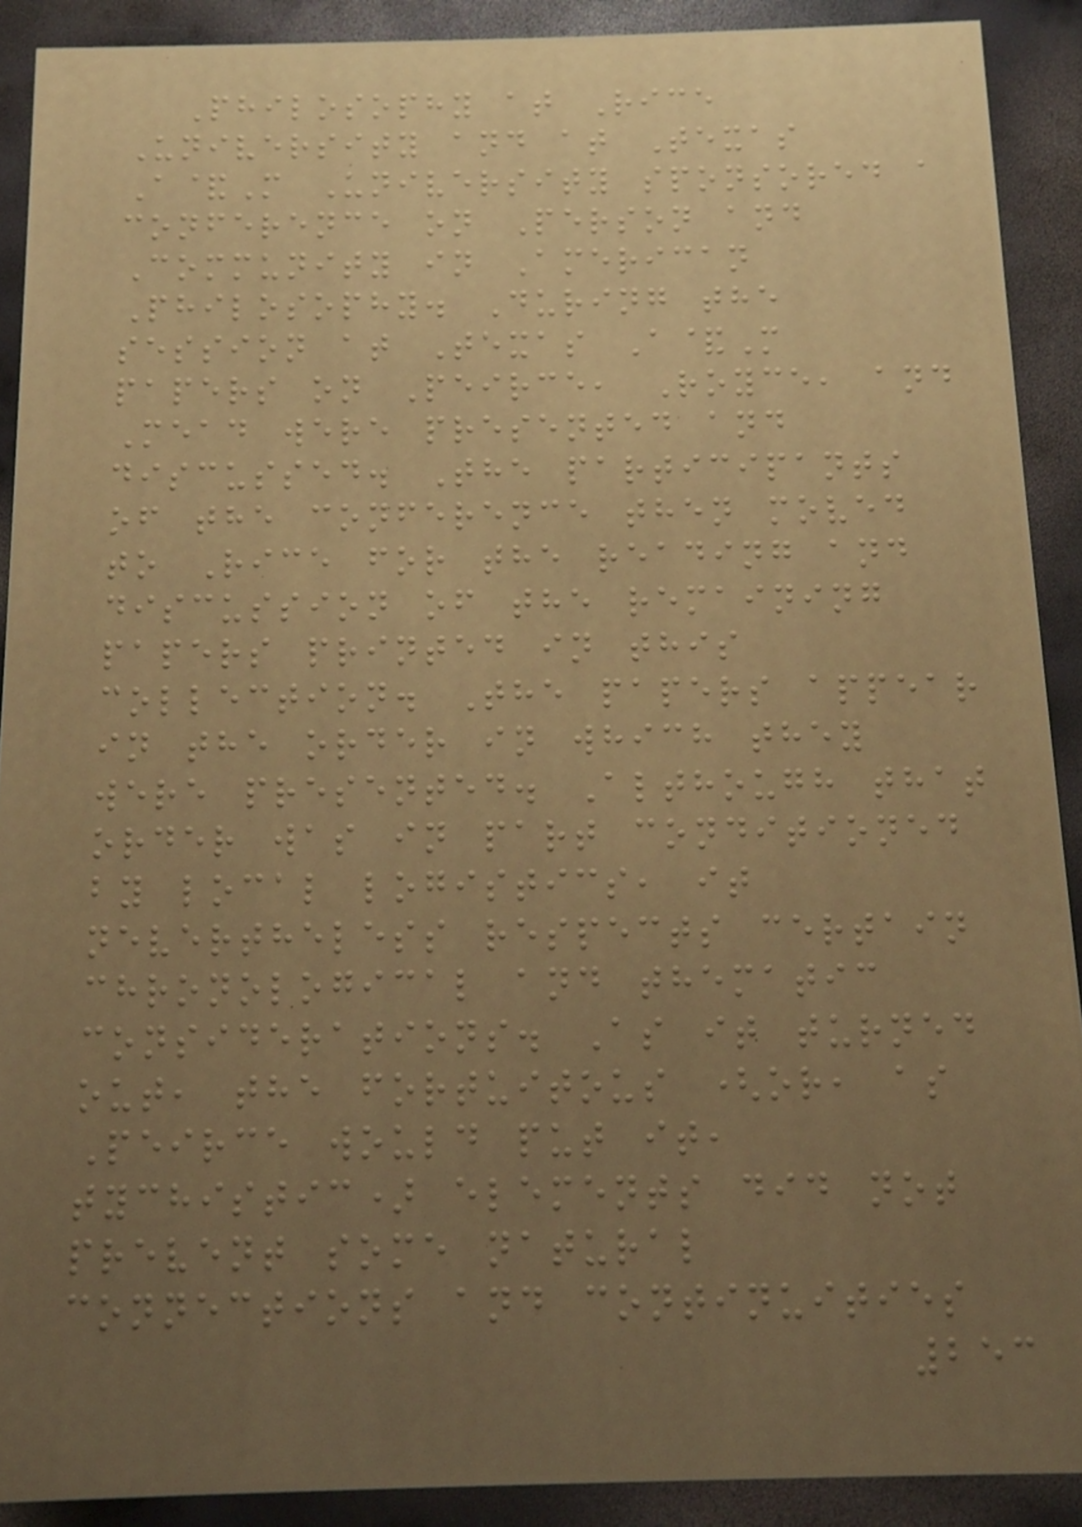Philosophy at Rice
University and at Texas
A&M University sponsored a
conference on Person and
Community in American
Philosophy. During the
session at Texas A&M
papers on Peirce, Royce, and
Mead were presented and
discussed. The participants
of the conference then moved
to Rice for the reading and
discussion of the remaining
papers printed in this
collection. The papers appear
in the order in which they
were presented. Although that
order was in part conditioned
by local logistics, it
nevertheless respects certain
chronological and thematic
considerations. As it turned
out, the fortuitous (or, as
Peirce would put it,
tychistic) elements did not
prevent some natural
connections and continuities
253
